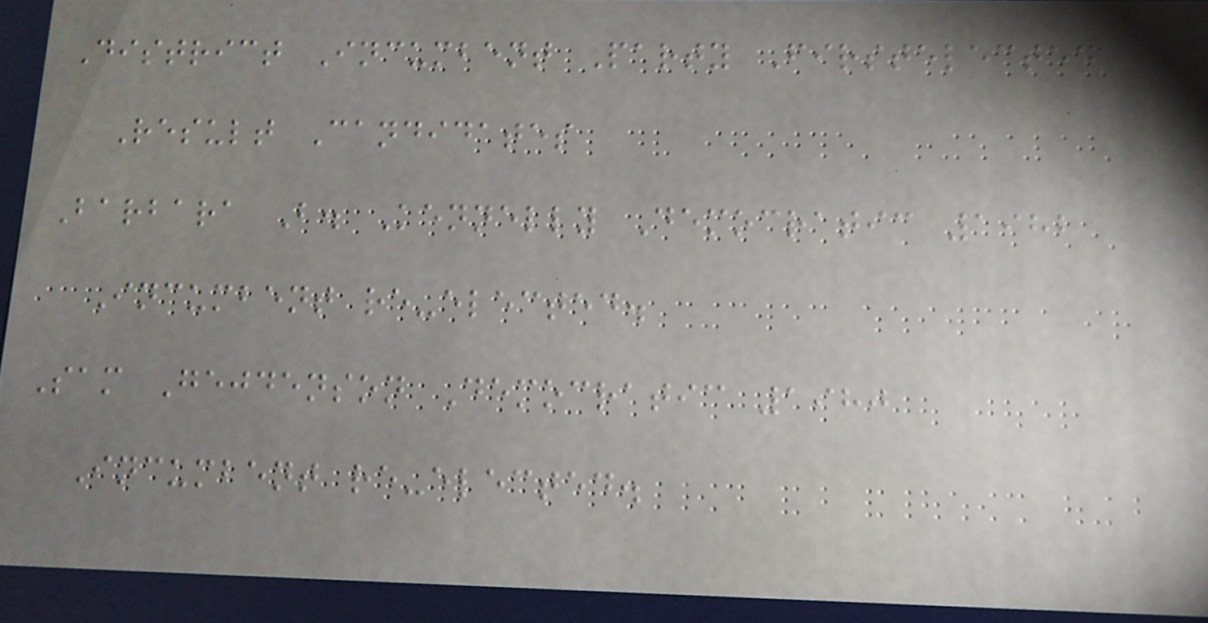District Incumbent Party Firstelected
Result Candidates
Barbara B. Kennelly Democratic 1982
Incumbent re-elected.
Sam Gejdenson Democratic 1980
Incumbent re-elected.
